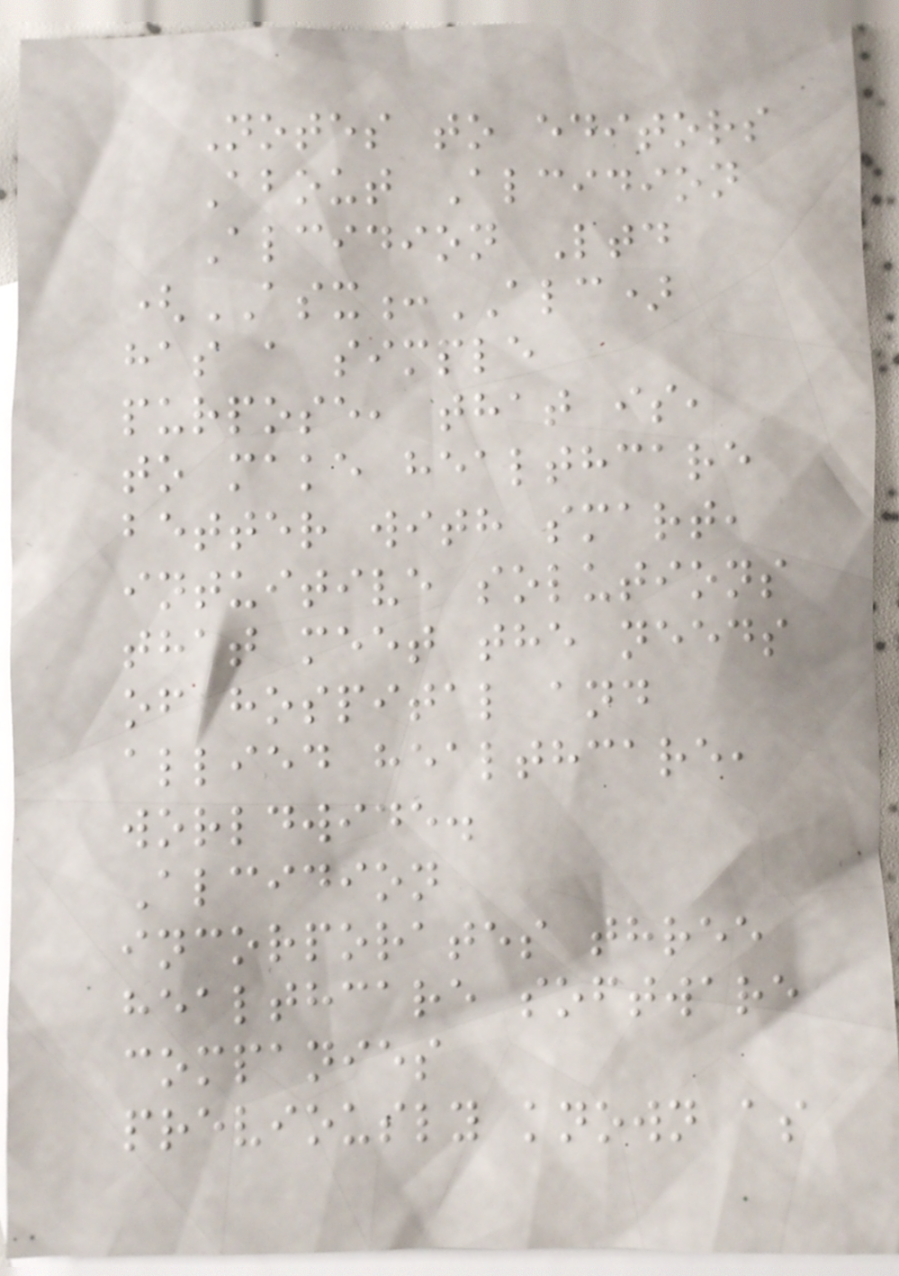Notes to editors
About Alcidion
Alcidion Ltd
(ASX:ALC)
has a simple
purpose, that is,
to make healthcare
better with smart,
intuitive solutions
that meet the needs
of hospital and
allied healthcare,
worldwide.
Alcidion
incorporates three
healthcare software
companies
previously known as
